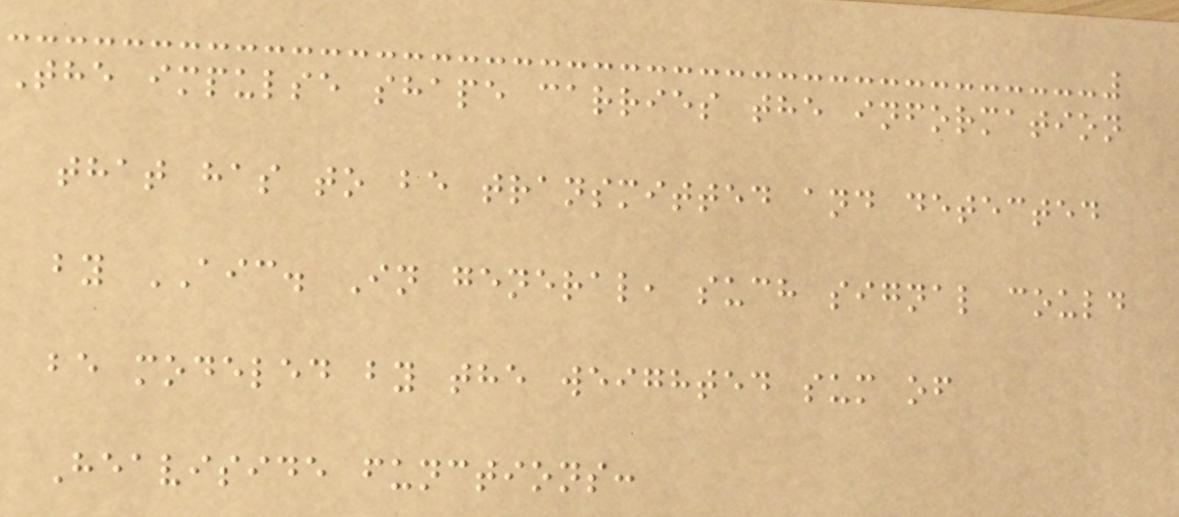The impulse shape carries the information
that has to be transmitted and detected
by AIC. In general, such signal could
be modeled by the weighted sum of
Heaviside functions:
